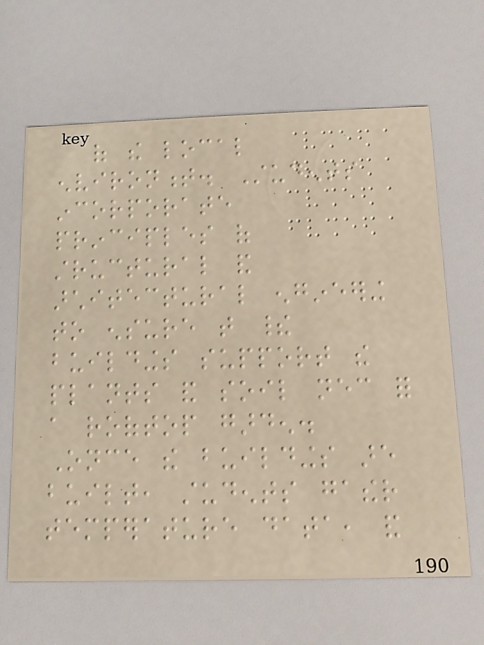of the local
environment. Students
incorporate
principles of
structural and
architectural engineering
to ensure that their
buildings support the
plants and soil necessary for
a rooftop garden.
Once the buildings are
built, students gather
temperature data, and
